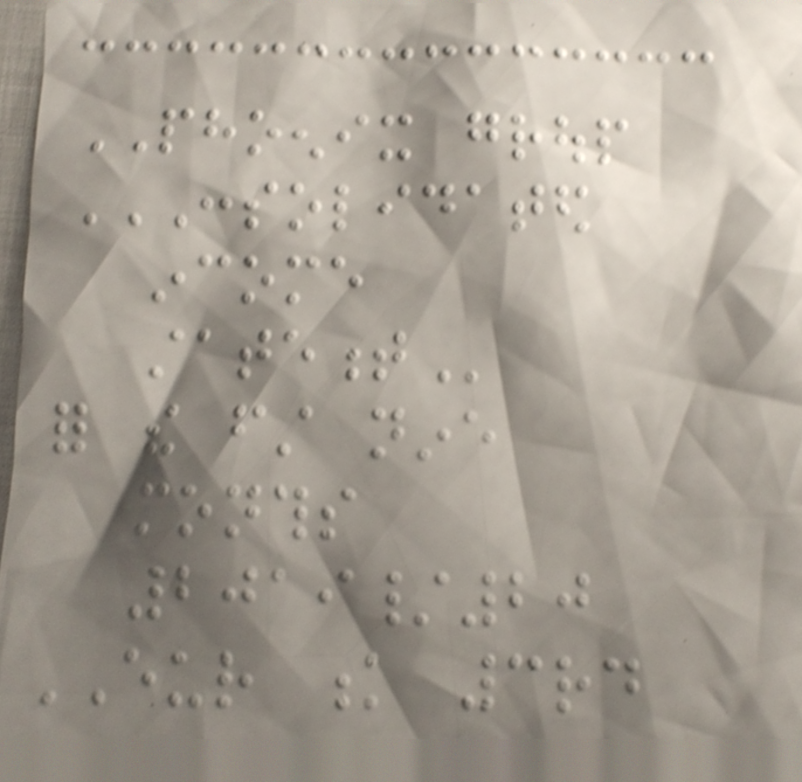PHOENIX group
CONSOLIDATED
INCOME
STATEMENT
for the first nine
months
2019/20
EUR k 3rd
